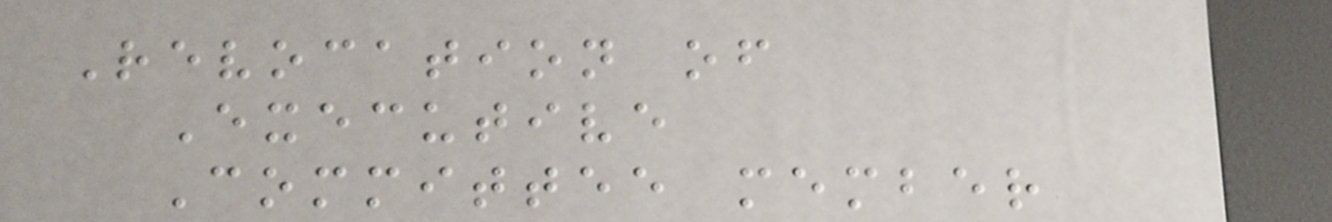Revocation of
Executive
Committee member
